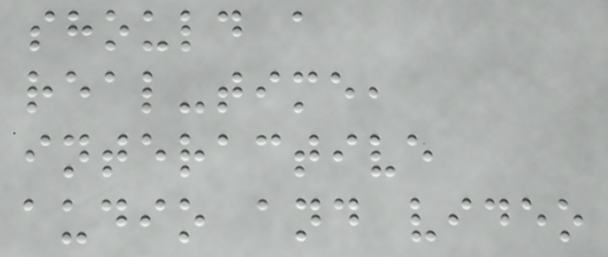should a
real-time,
interactive
audio and video
